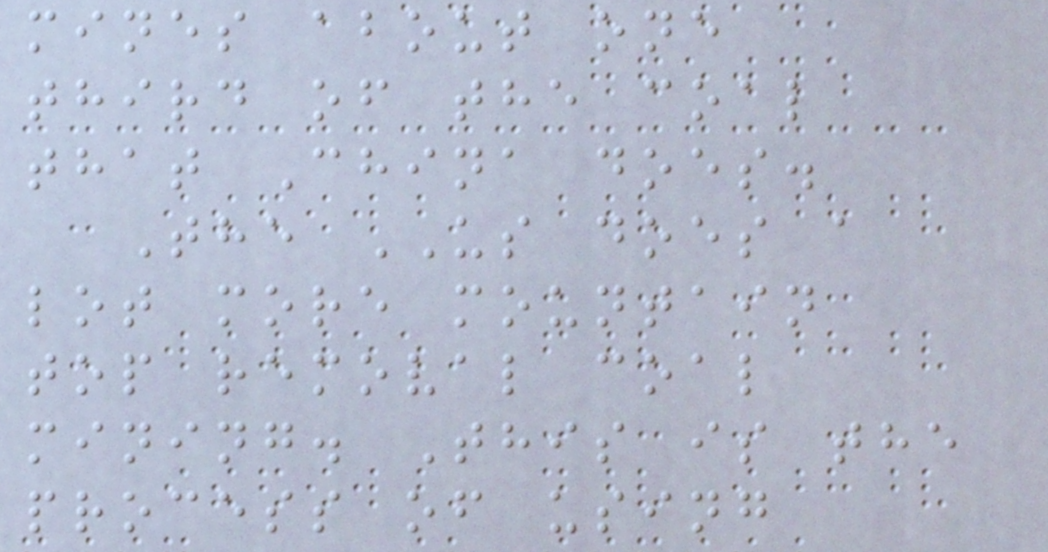mines about one
third of the coal
that China does.
The US does a
lot more mountain
top removal coal
mining. This is the
process of using
